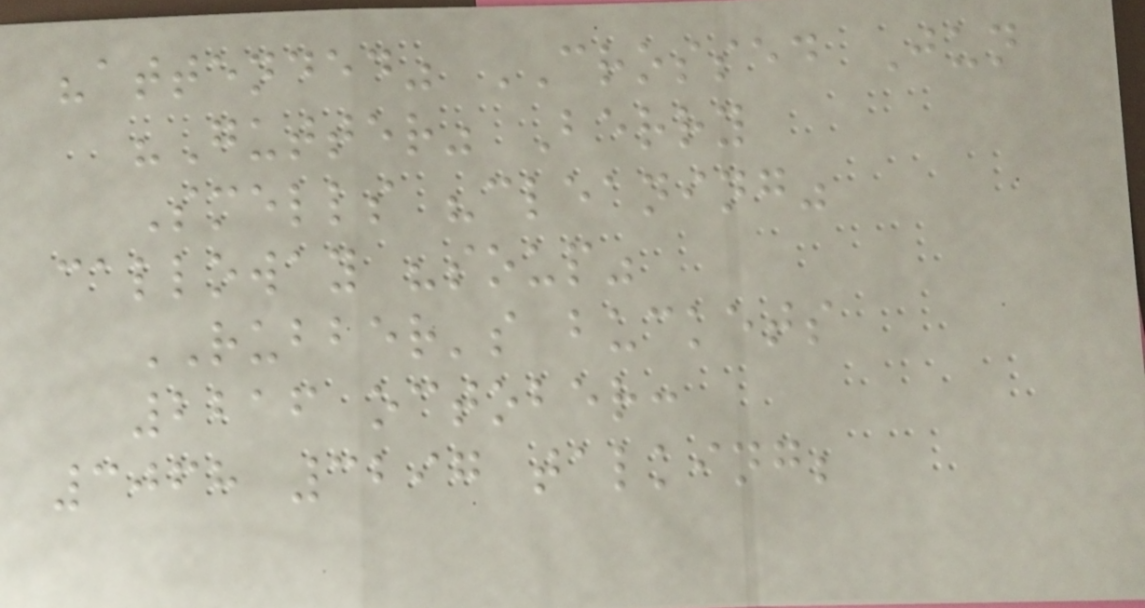"attended" CROSSED Jun
"Gutter" Berry
Smells "cleaning"
calloway "soup"
RUBBER's buckets
2216 october:
3068 3297 talking;
